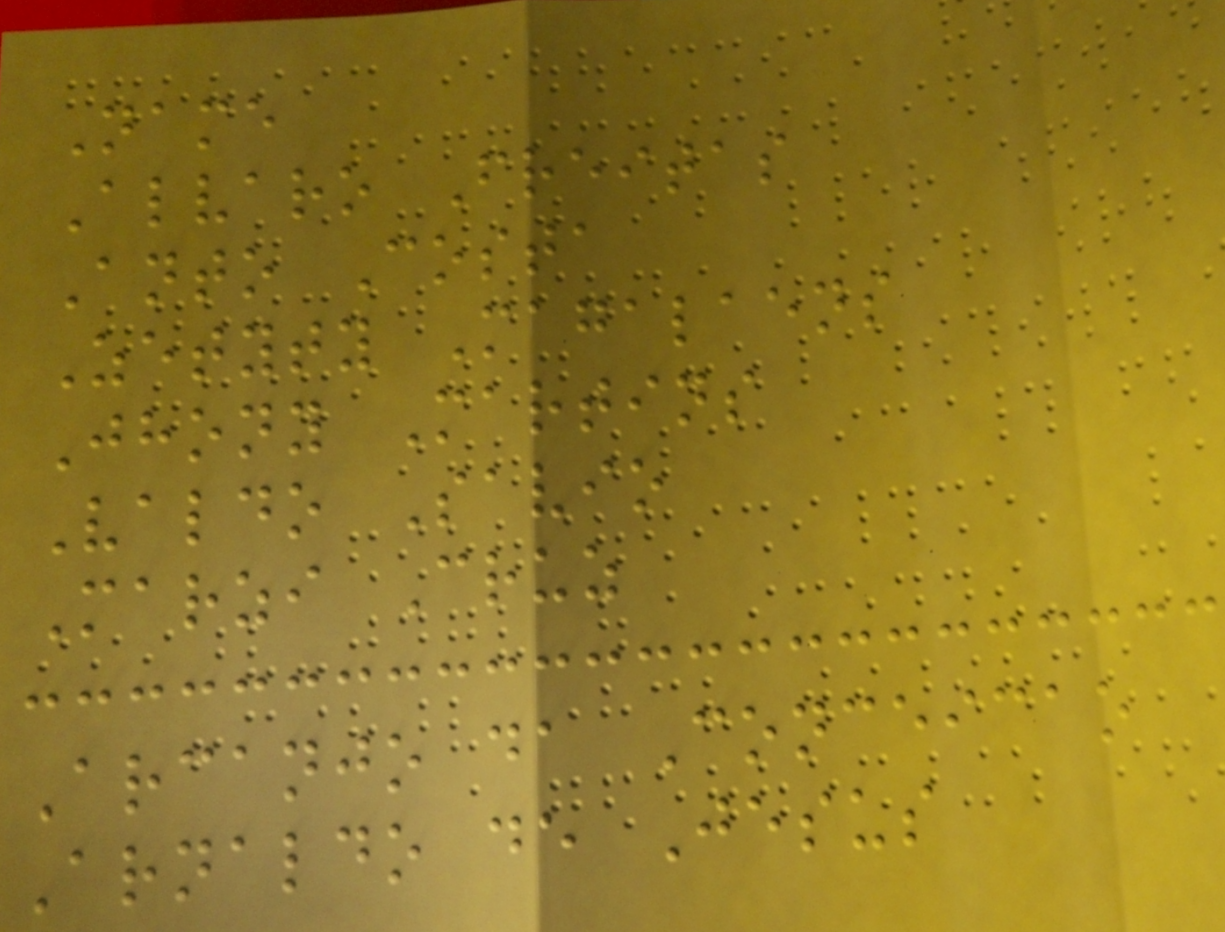Name
Alvaro Freitas
Anto Costa
Zetyty Magalaens
Jhony Martins
Valdo Savio
Marzi Cruz
Arcanjo da Conceicao
Arnaldo de Jesus
